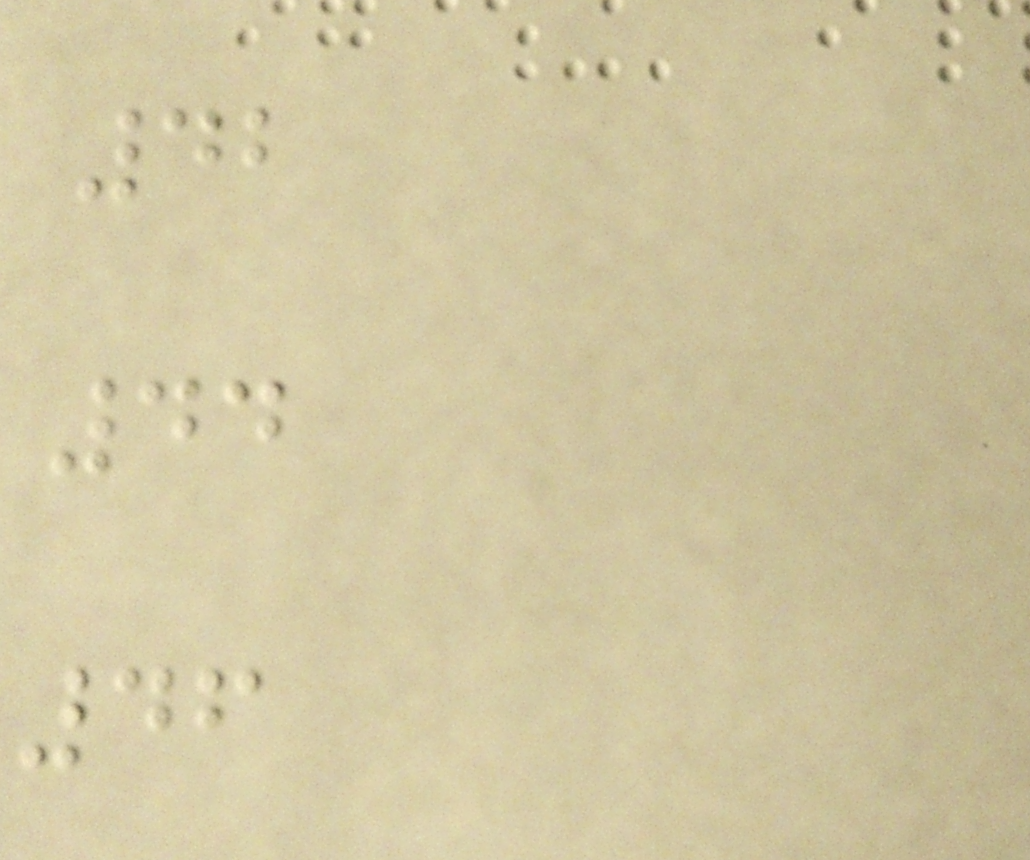42
44
46
